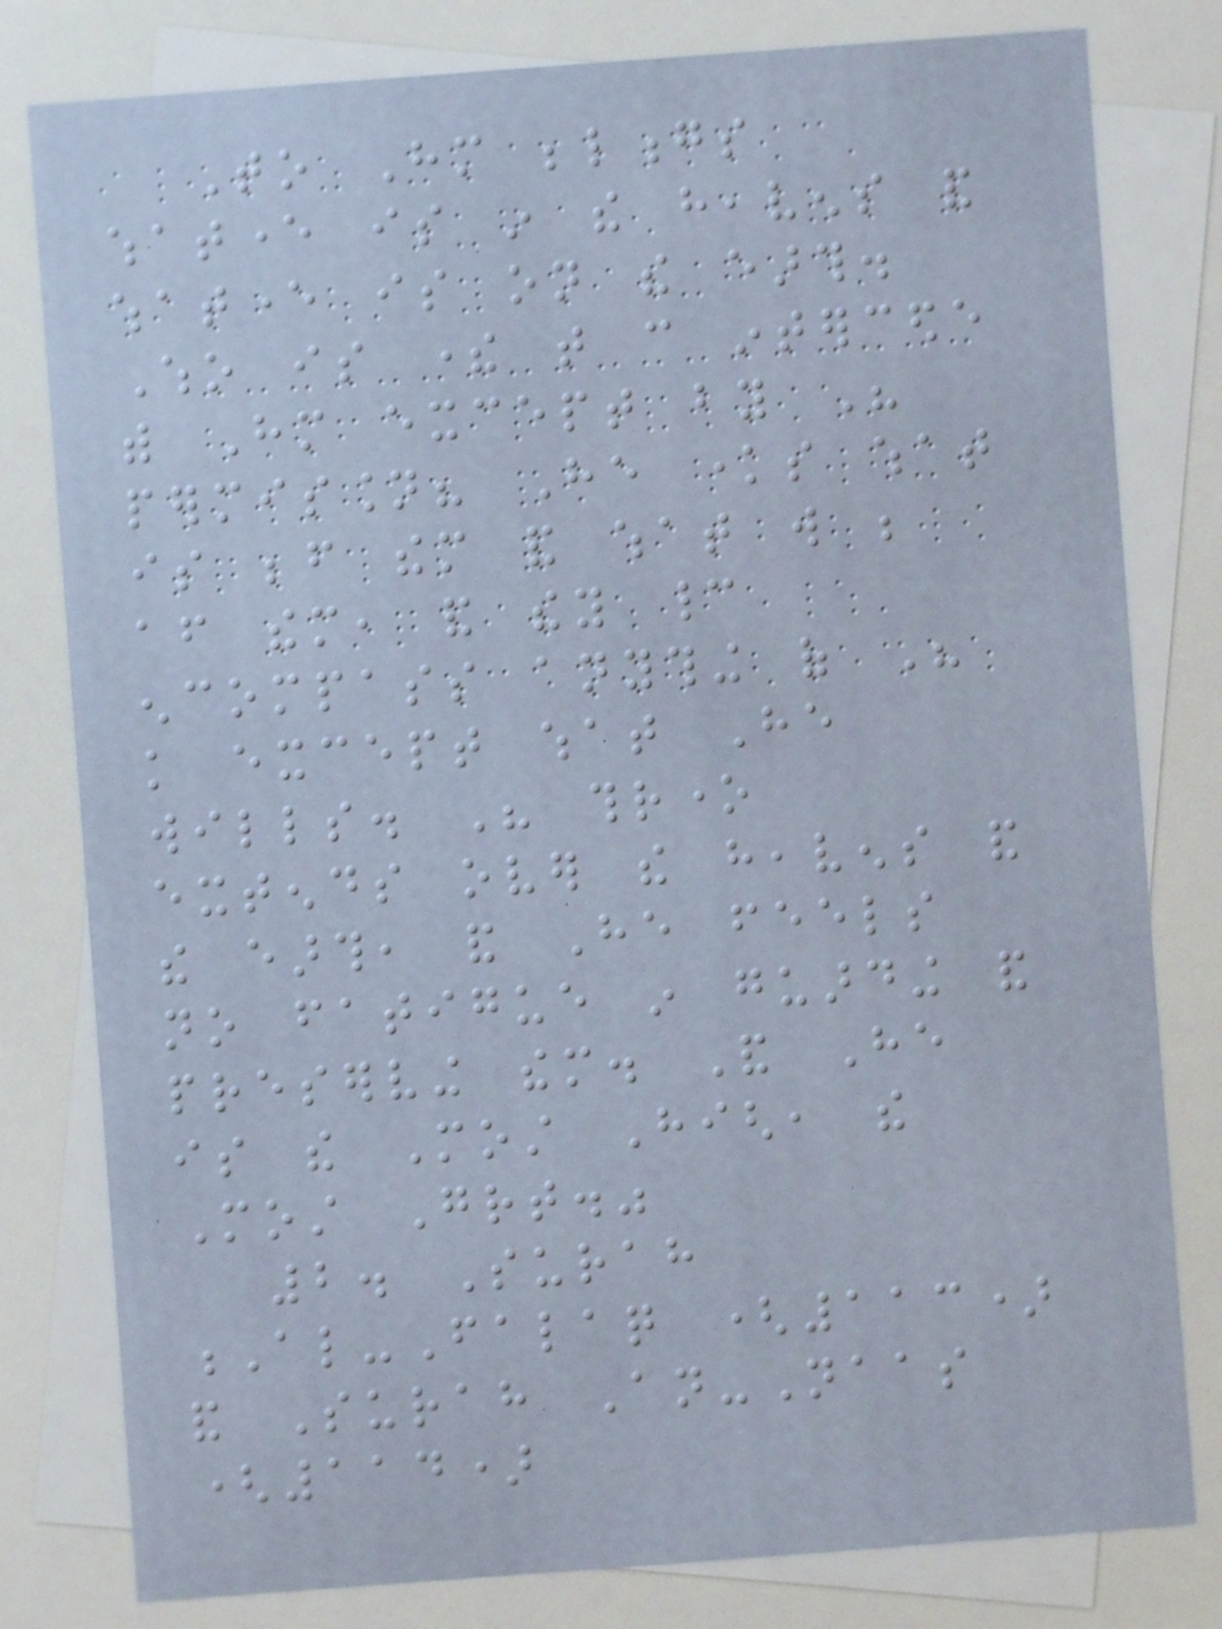To Him belongs
whatever is in the heavens and
whatever is on the earth.
Who is there that can intercede
with Him except by His
permission? He knows what
is before them and what will be
after them, and they cannot
encompass anything of His
knowledge except what He
wills. His throne
extends over the heavens and
the earth, and He feels
no fatigue in guarding and
preserving them. And He
is the Most High, the
Most Great."
2. Surah
Al-Falaq (113)
and Surah An-Naas
(114)
